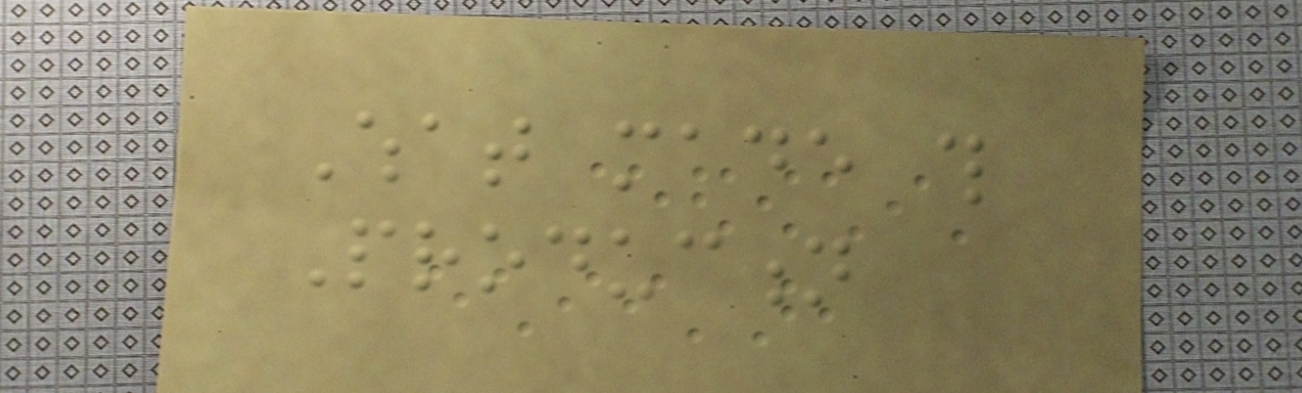What made this
Production
